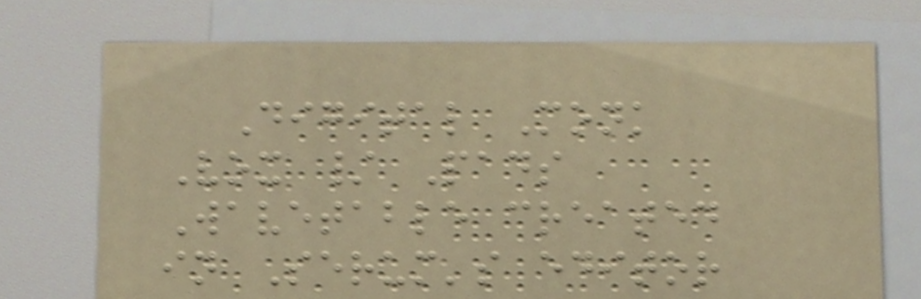Digital Monk
Vox / Pads
Wavetable created
in Serum's editor
